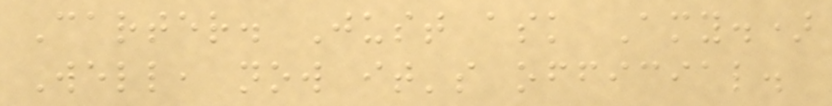Carter. Just ask Amy.)
Well, now it's official.
